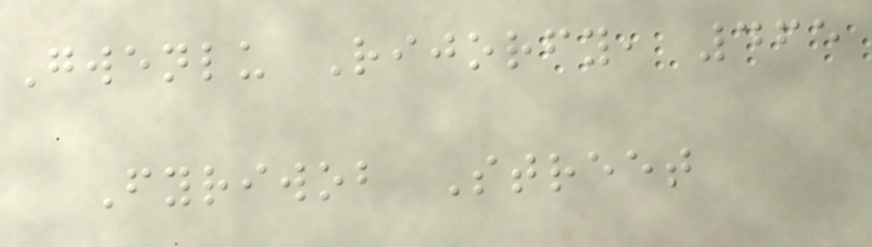Gwenlu Rijorfy, 465
Fyriwob Street
